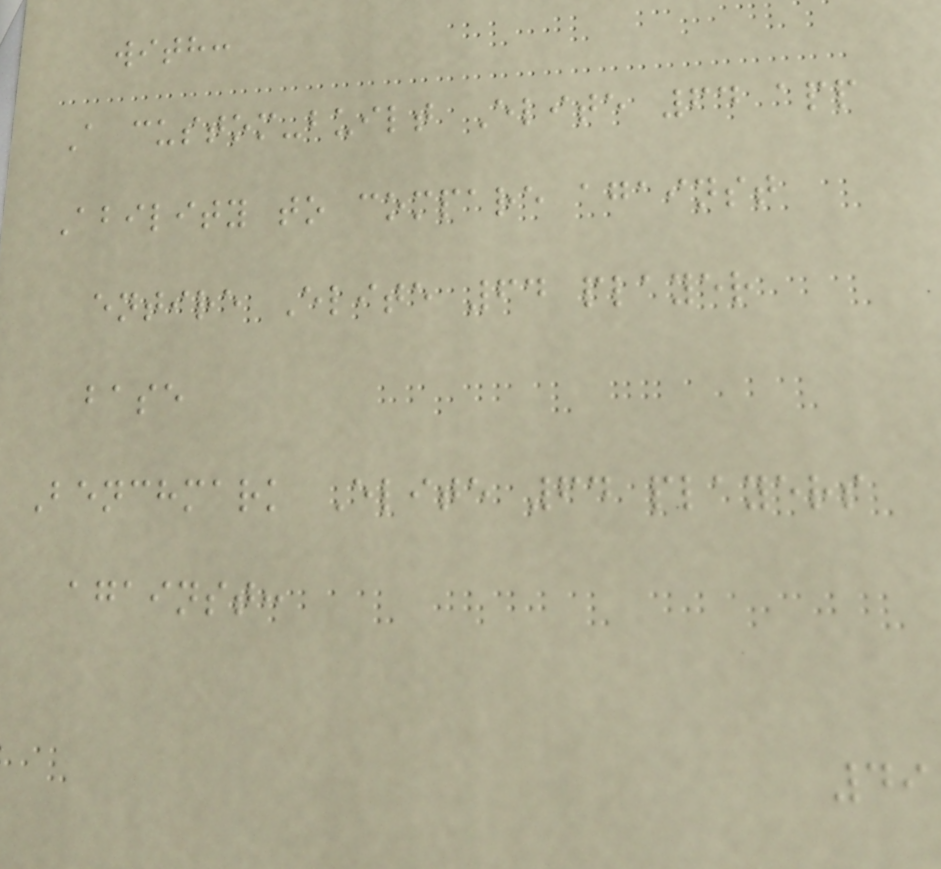with:
A custom-built Elite 64 app
Ability to compare against
entire Elite 64 player
base
Benchmark Elite 64 players
against:
49
